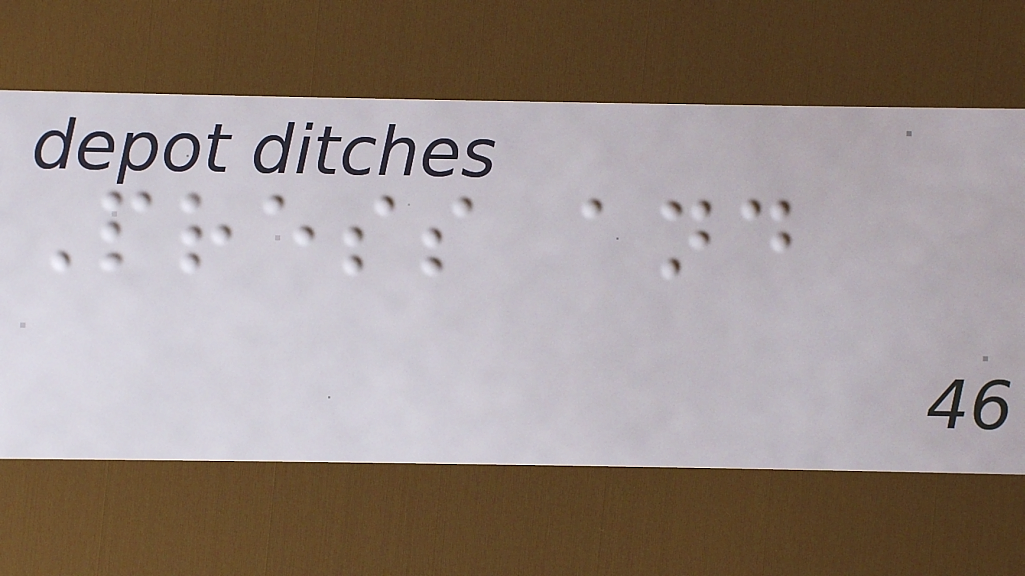Press and
